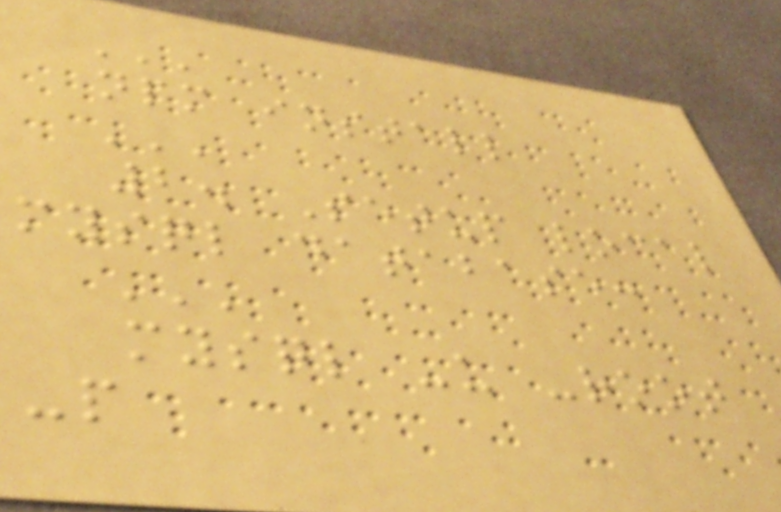'''
npm install
'''
2. Setup local
mysql database:
'''
mysql -u -root
-p
